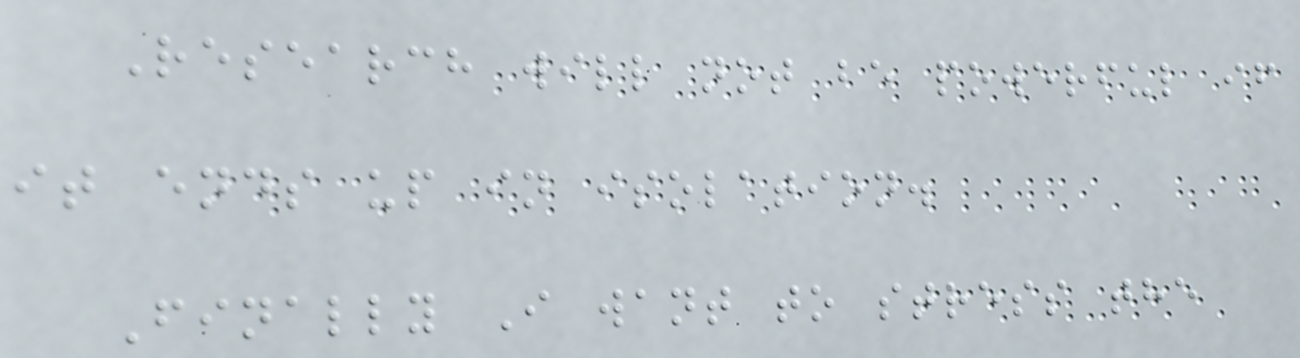Research will not be powerful if
it ends up in isolation.
Finally I want to stress the
